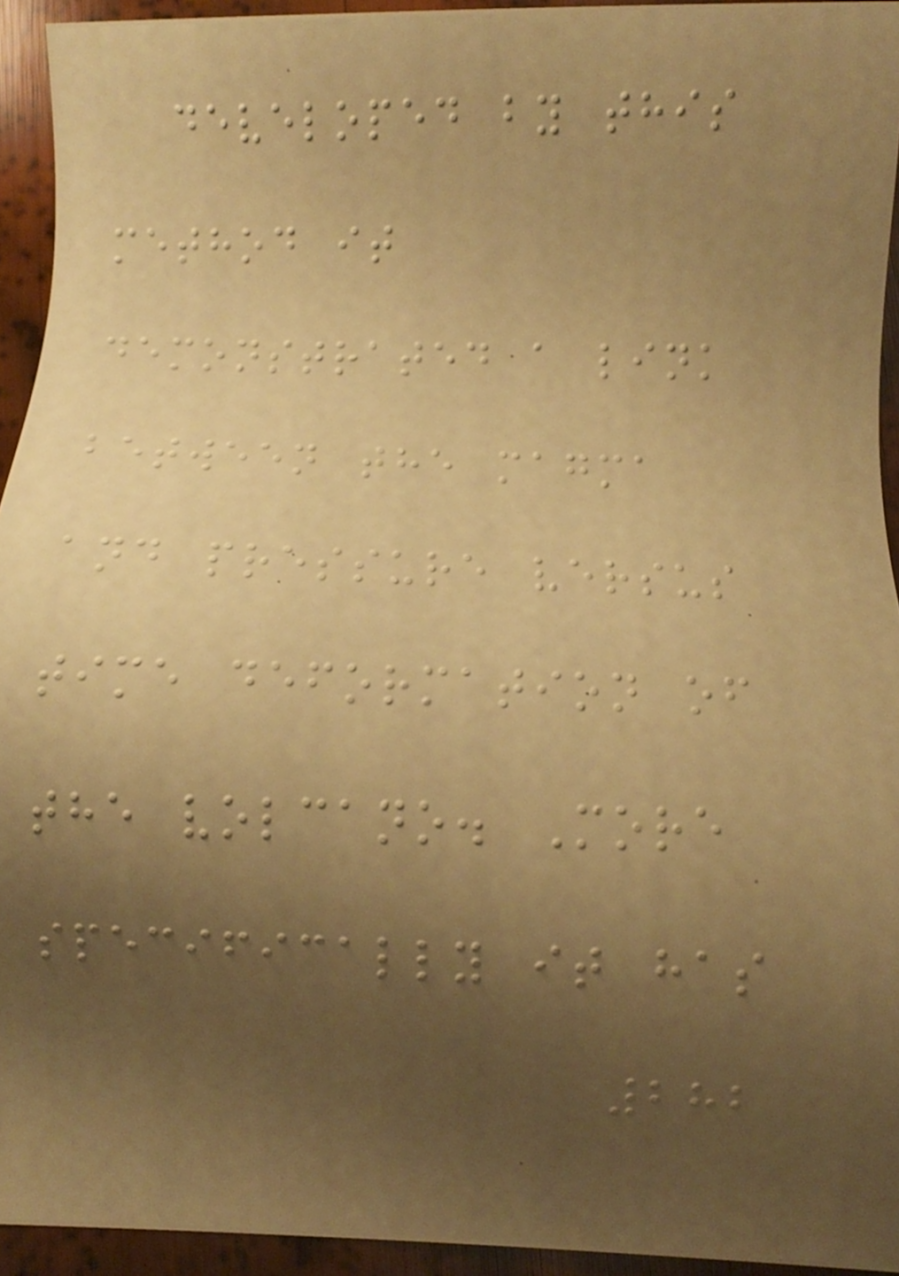developed by this
method it
demonstrated a link
between the magma
and pressure versus
time deformation of
the volcano. More
specifically it has
282
